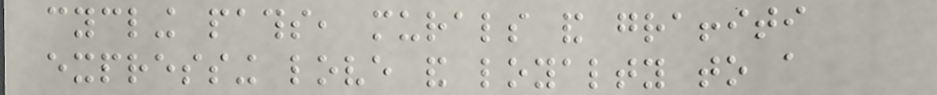cycling paths, murals and graffiti
expressing love and loyalty to a
